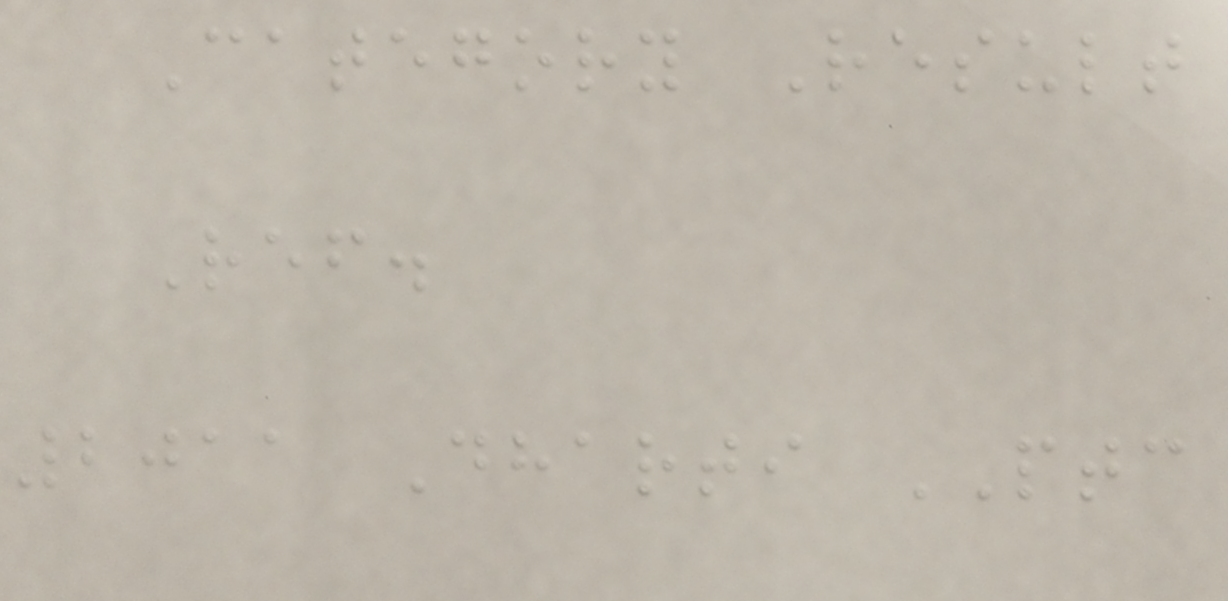Category Result
Ref.
2011 Dharti PTC
